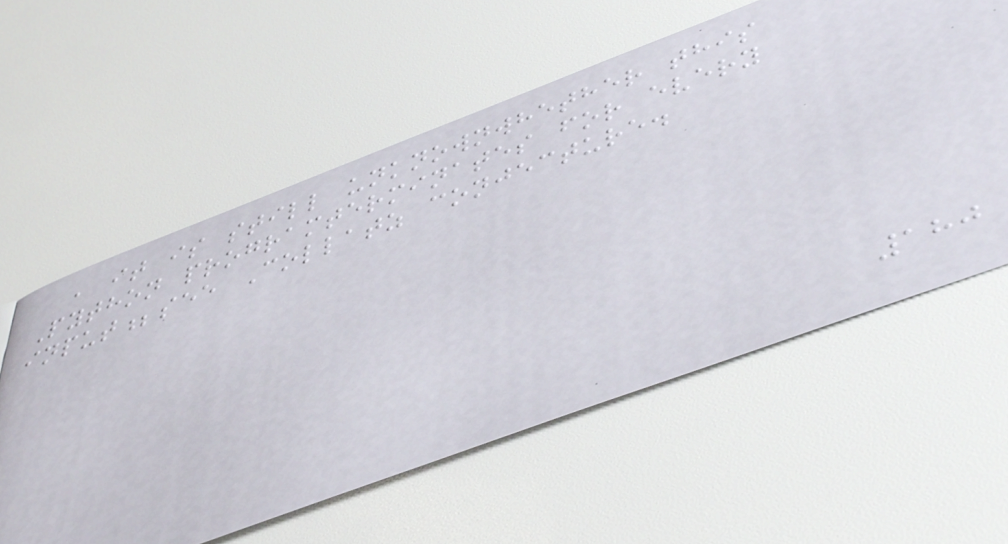, it is still unknownwhether this
Python programterminates for every
input;see Collatz conjecture.
180
